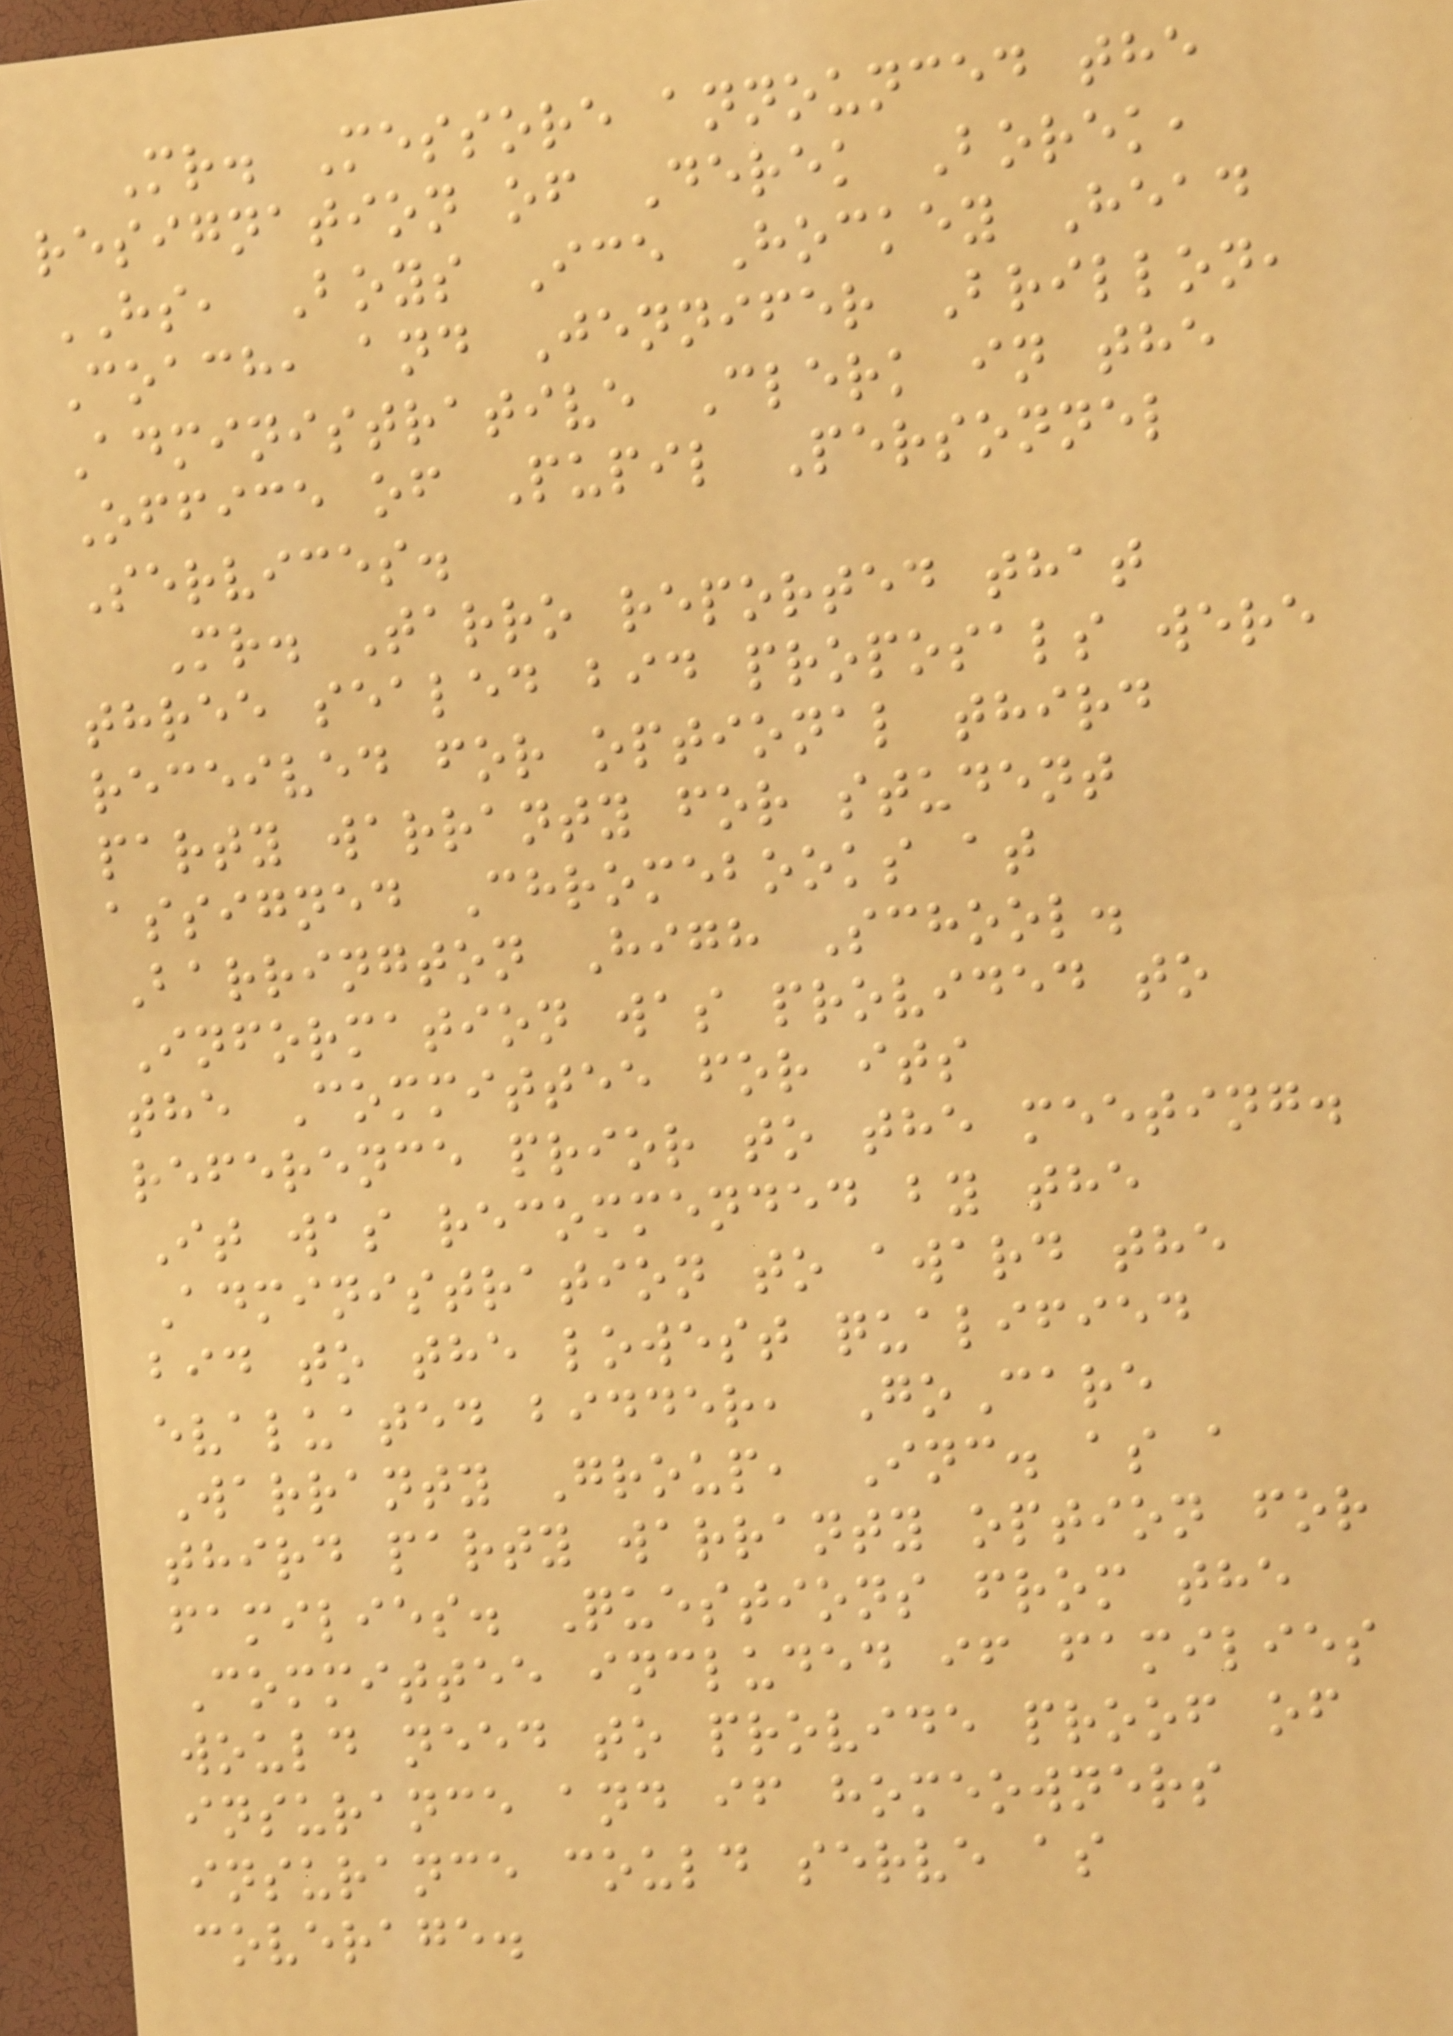Mr. Messore announced the
resignation of Derek Borek,
HS, Boys Ice Hockey Head
Coach, and Jennifer Brillon,
Administrative Clerk in the
Office of Pupil Personnel
Services.
Mr. Tarro reported that
three sealed bid proposals were
received for optional third
party warranty for student
assigned Chromebooks at
Barrington High School.
Information was provided to
the Committee for its
reference prior to the meeting.
It was recommended by the
Administration to award the
bid to the lowest qualified
evaluated bidder, GoCare
Warranty Group, Inc. as a
third party warranty option for
families. Questions from the
Committee included if families
would need to provide proof of
insurance and if homeowners
insurance could serve as
coverage.
